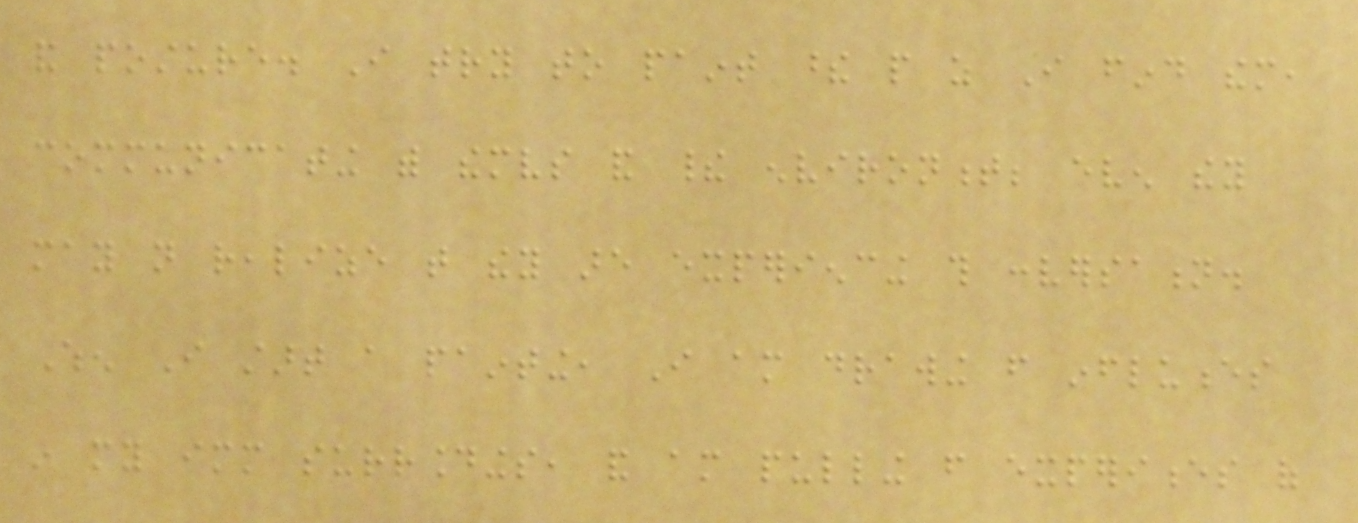and posture. I try to paint these people as I find them,
communicating with themselves and their environment; even they
may not realize that they are experiencing this conversation.
When I start a painting, I am drawing from influences
in my immediate surroundings, and am pulling from experiences of
